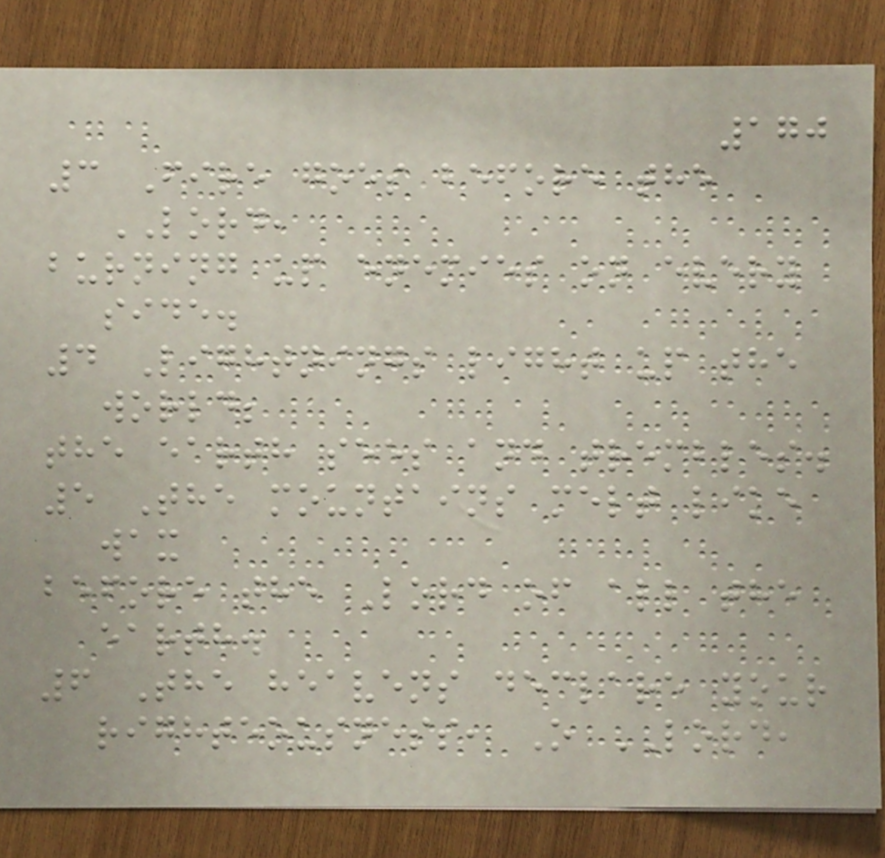170
3 Fire goes before the
LORD,
burning up enemies on every
side.
4 Lightnings light up the
world;
the earth sees and trembles.
5 The mountains melt like
wax
before the Lord of all the
earth.
6 The heavens declare your
righteousness, O LORD,
